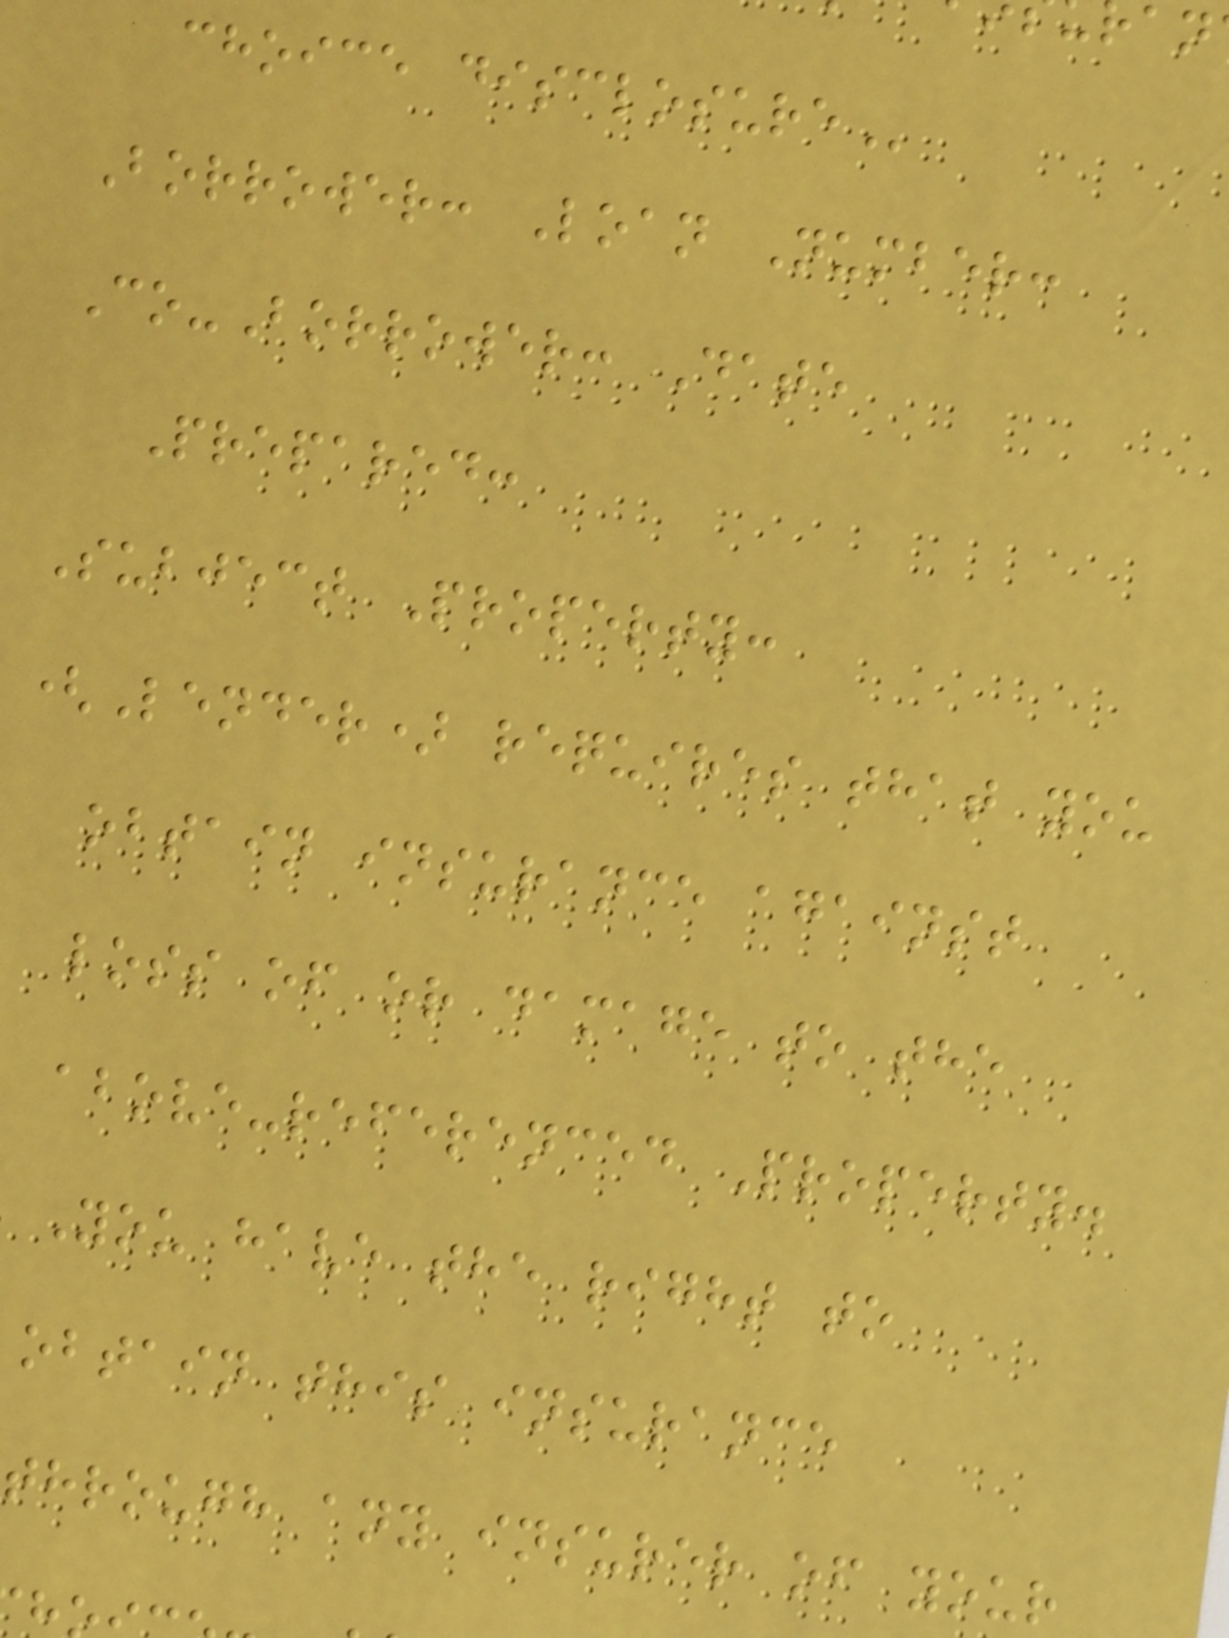choice
Borrower: Loan Number:
Co-Borrower: Date
Prepared:
Subject Property:
(Lender) requires that you
obtain insurance against
loss of or damage to the
above-referenced Property.
You have the right to
obtain this insurance
through any insurer of your
